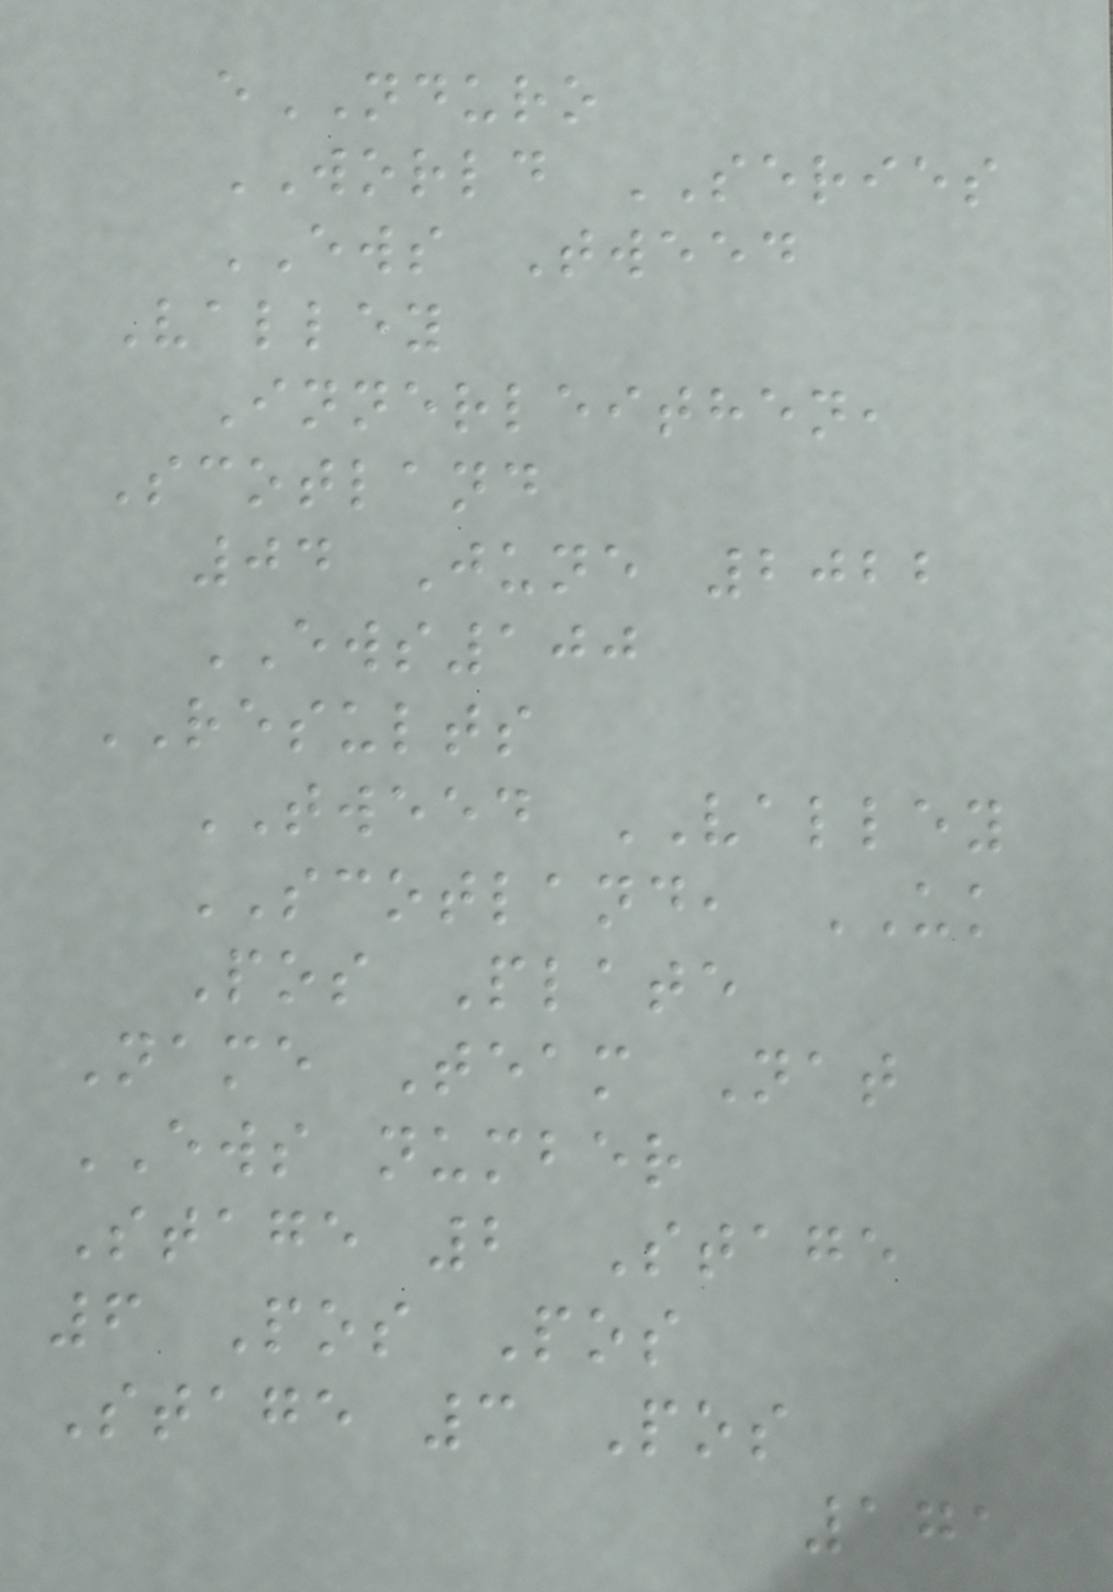eNDURO
WORLD SERIES
EWS Tweed
Valley
Innerleithen,
Scotland
04 June 2022
EWS100
RESULTS
TWEED VALLEY
SCOTLAND, UK
Pos Plate
Name Team Nat
EWS number
Stage 2 Stage
6 Pos Pos
Stage 3 Pos
171
